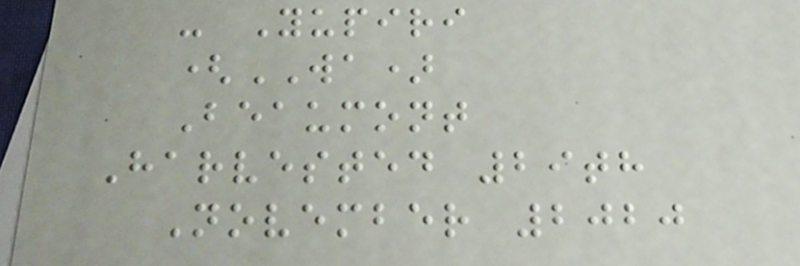- Yupiri
(WA)
Beaumont
Harvested 29th
November 2020
